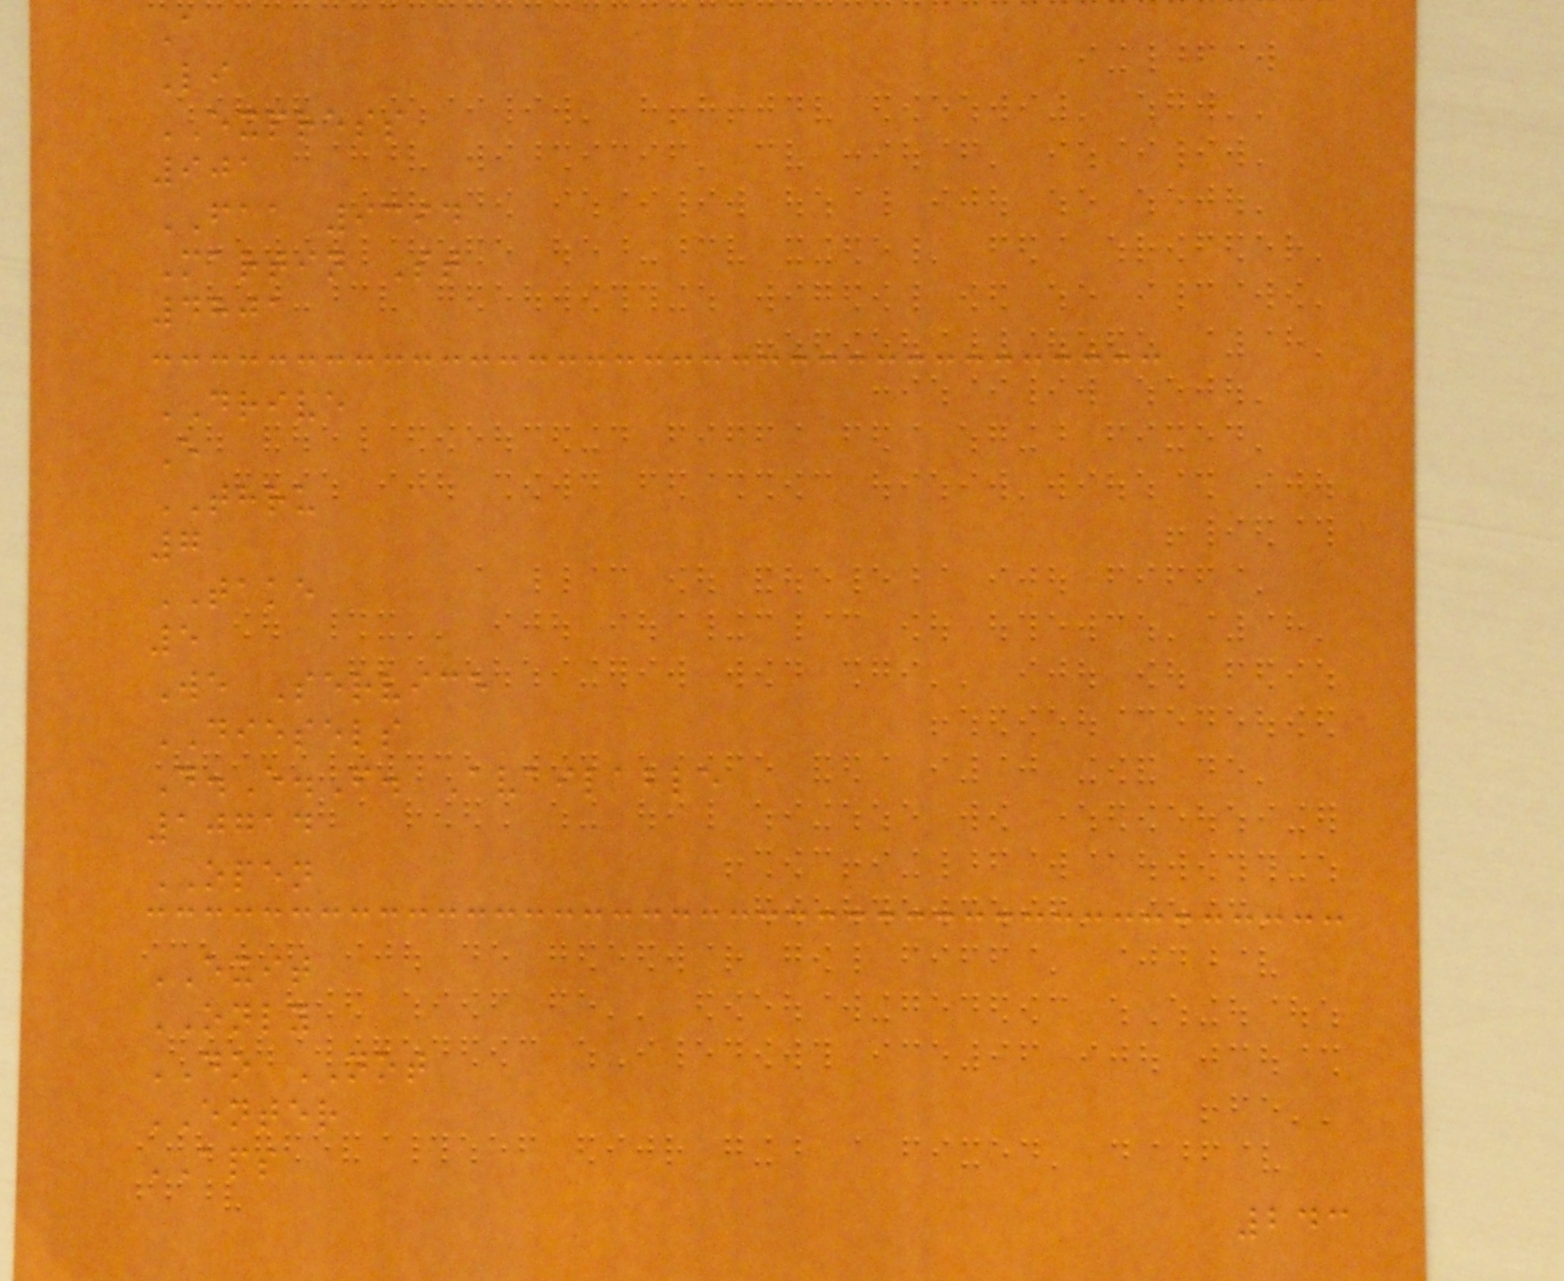A
Li
EXPRESS
901
FAA 9394
Martin St
4801
DRIVE
E
THRU
7
TAKE
5
We Service
DIESELS
D.E.F. Available
10714
OPEN
EXIT
ONLY
DO NOT
ENTER
APS
243
